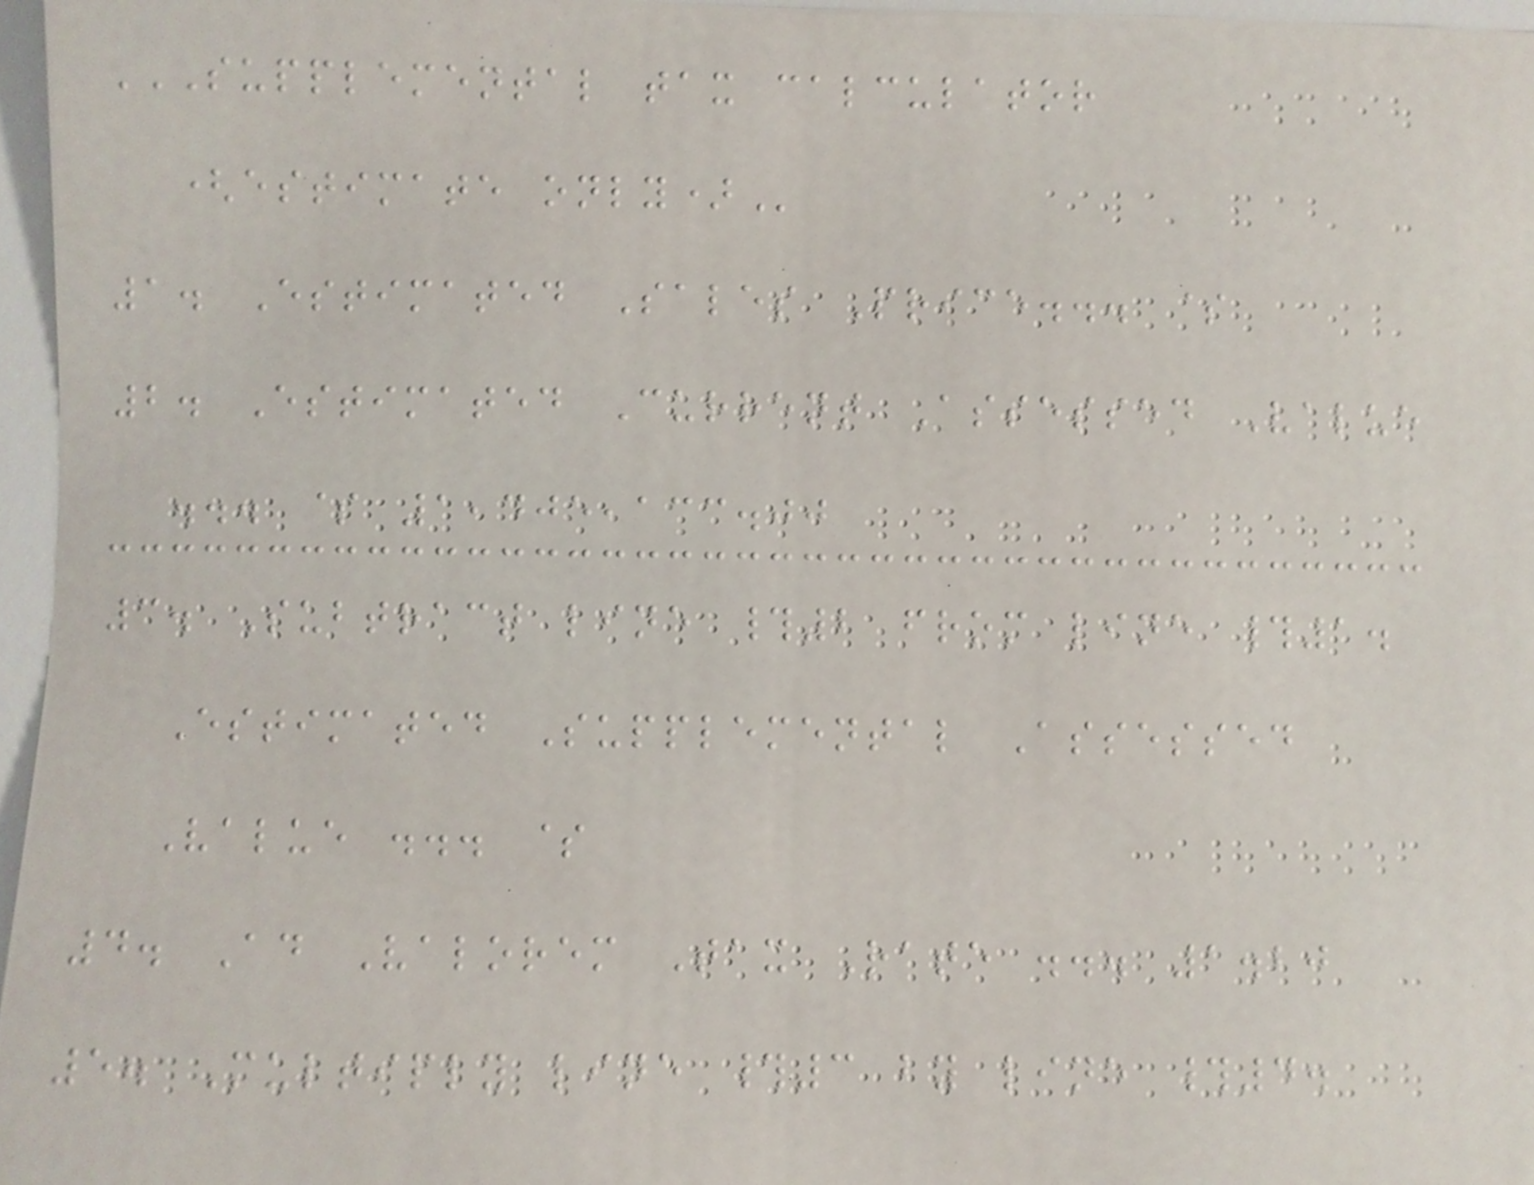SUPPLEMENTAL TAX CALCULATOR
(ESTIMATE ONLY)
1. Estimated Sales Price... $
2. Estimated Current Assessed Value
... $ 1,405,133.00
3. Subtract line #2 from line #1.
Estimated Supplemental Assessed
Value ... $
4. Ad Valorem Tax Rate ... 1.20
5. Multiply line #3 by line #4.
